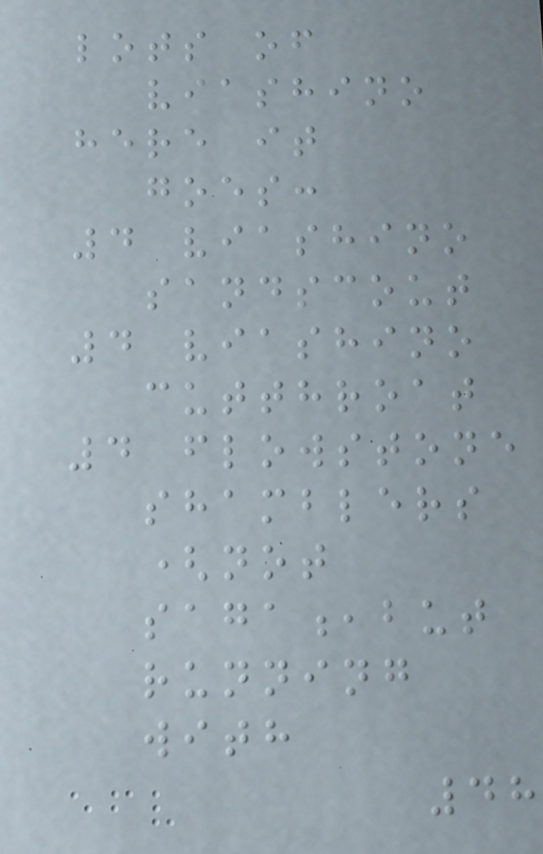lots of
viashino
here it
goes:
4 viashino
sandscout
4 viashino
cutthroat
4 flowstone
shamblers
(not
saga,but
running
with
48
